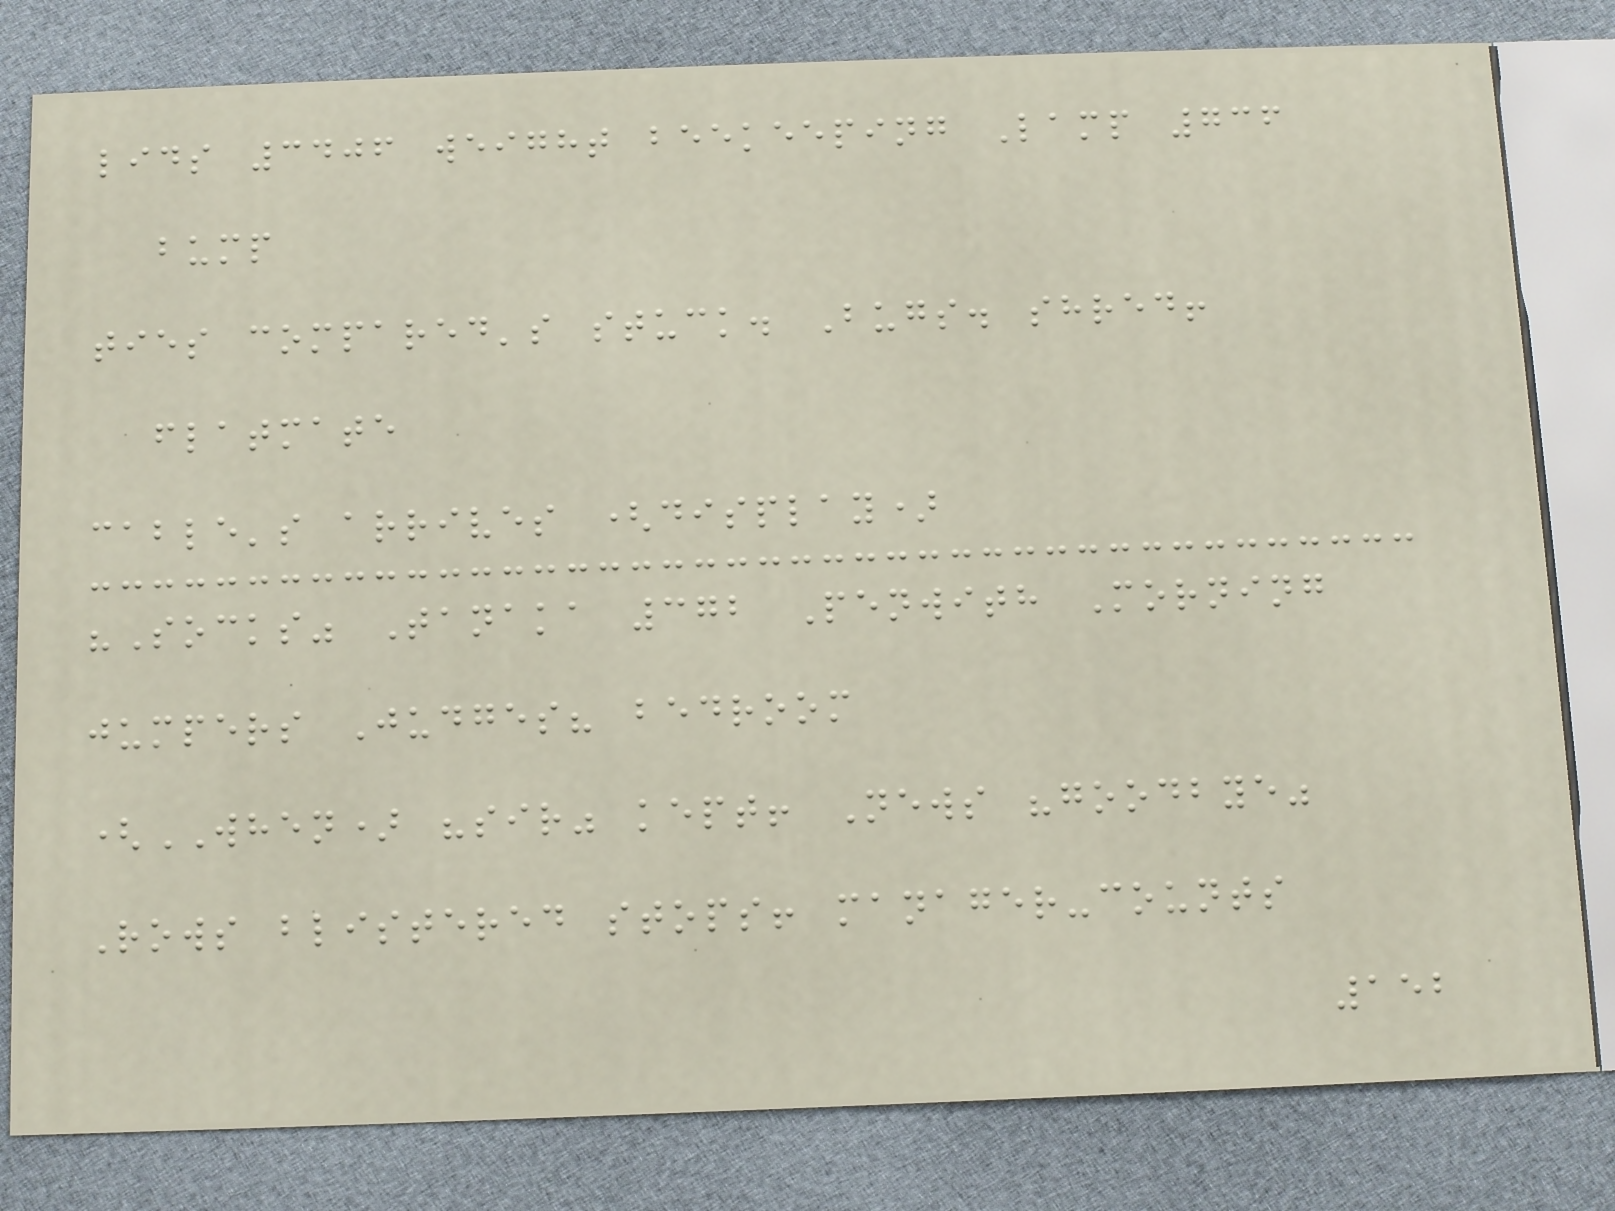lids 3406 weight beekeeping Lamp 736
bump
ties compared's stuck. Bugs. shred!
flatmate
cable's arrives (display)
"Socks" Tanaka 372 Penwith Morning
jumpers Judges? bedroom
(WHEN) "sir" kept! News "goodbye"
Rows blistered stops! manager-counts
152
